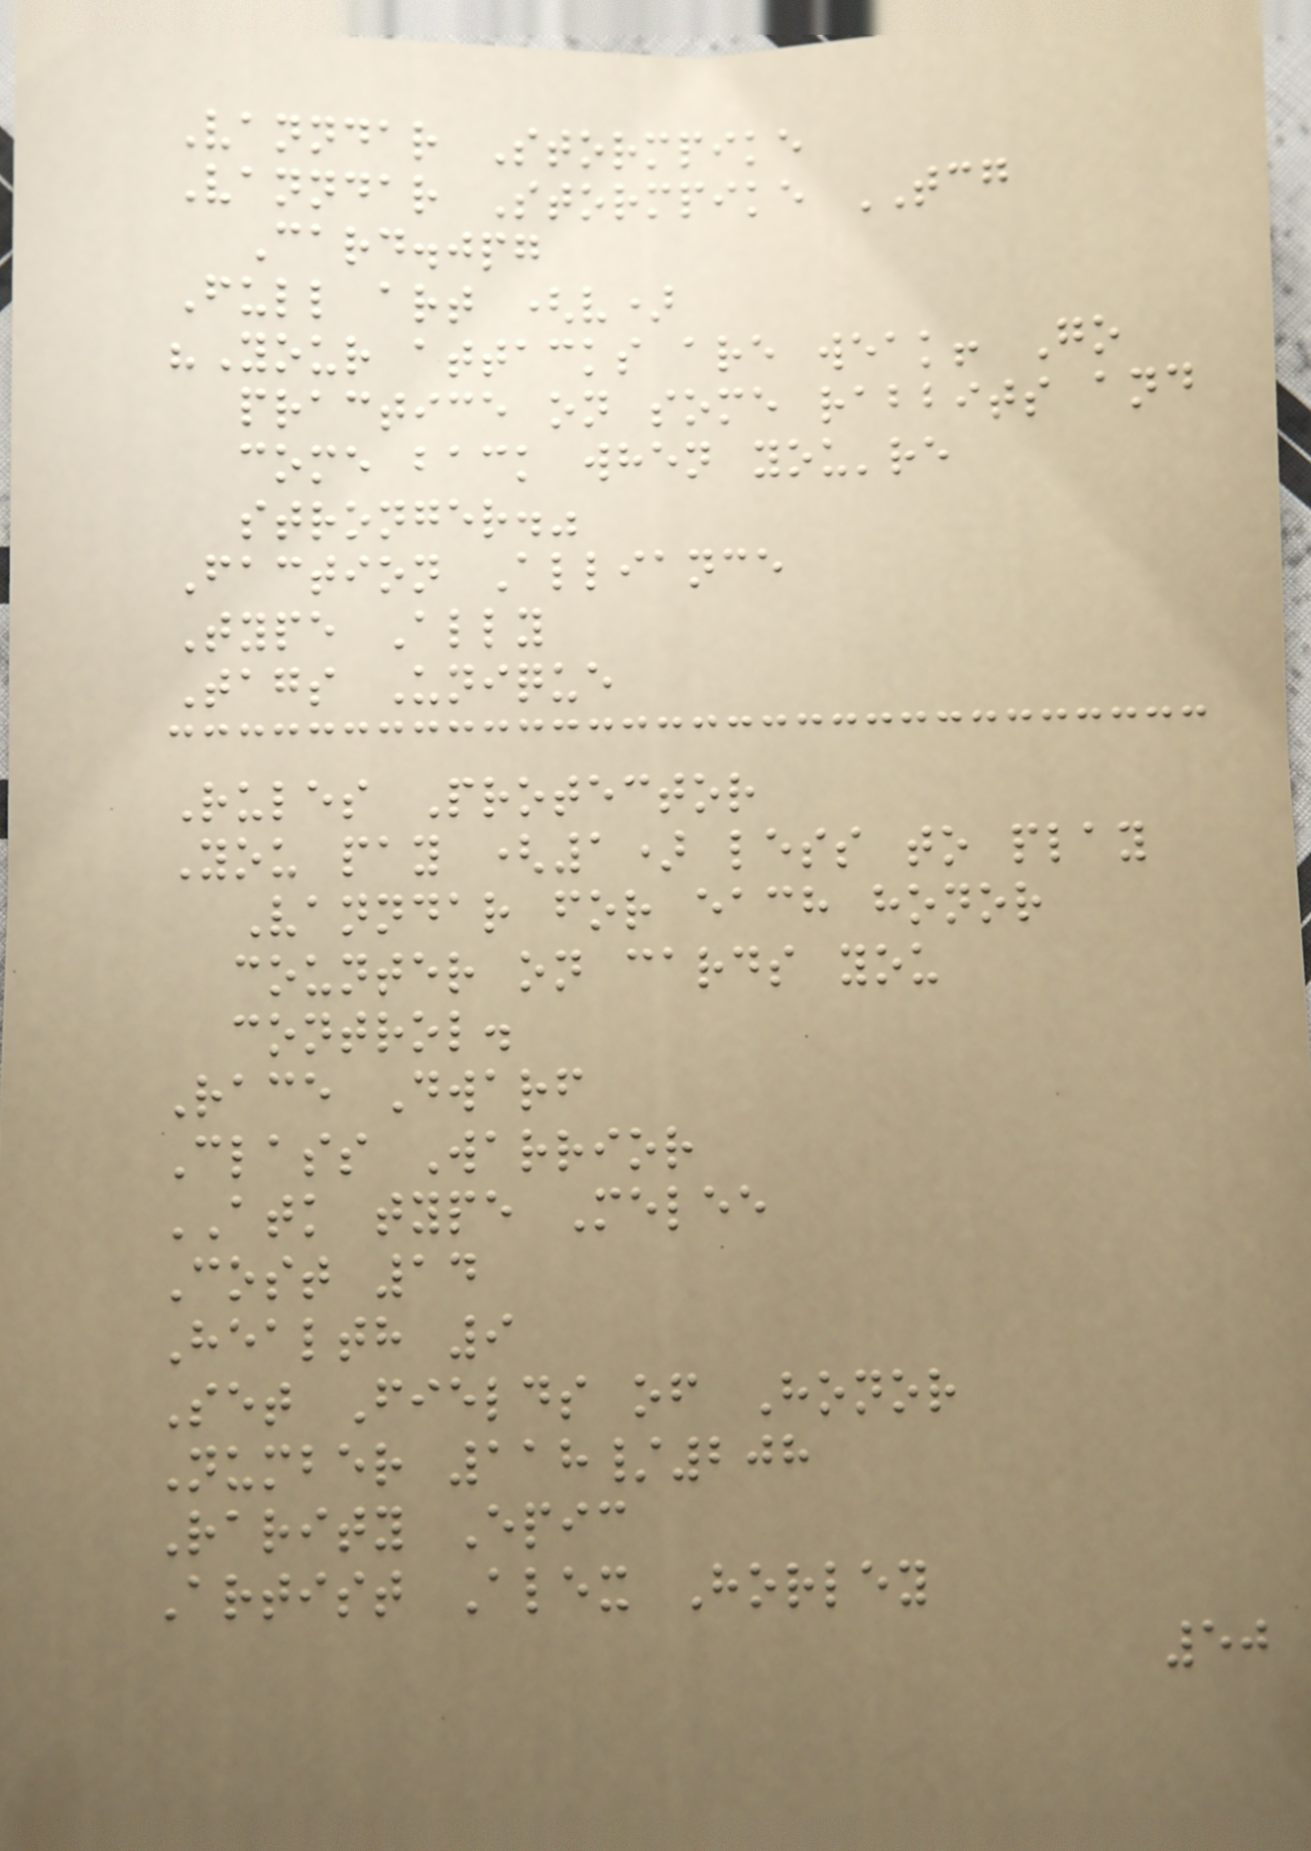Vanndar Stormpike
Vanndar Stormpike TCG
Card.jpg
Full art (v)
"Your attacks are weak! Go
practice on some rabbits and
come back when you're
stronger."
Faction Alliance
Type Ally
Tags Unique
Rules Protector
You pay (1) less to play
Vanndar for each honor
counter on cards you
control.
Race Dwarf
Class Warrior
ATK type Melee
Cost 14
Health 9
Set Fields of Honor
Number 118/208
Rarity Epic
Artist Alex Horley
50
